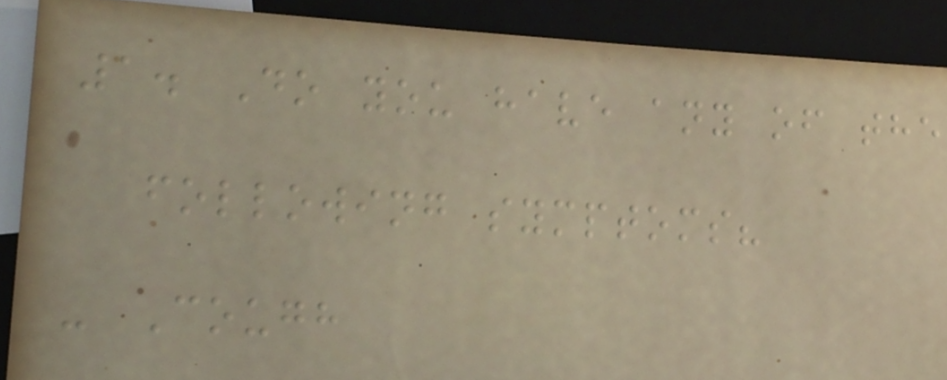1. Do you have any of the
following symptoms?
- Cough
